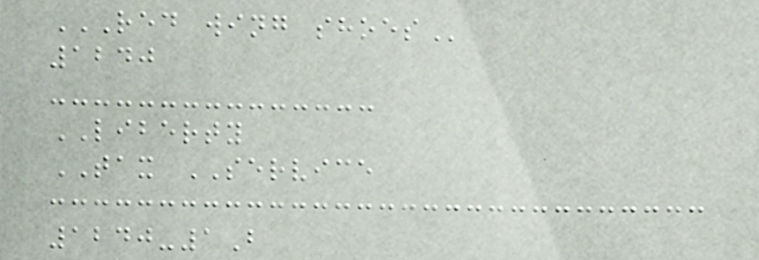RED WING SHOES
1240
LIBERTY
TAX SERVICE
1240-1B
